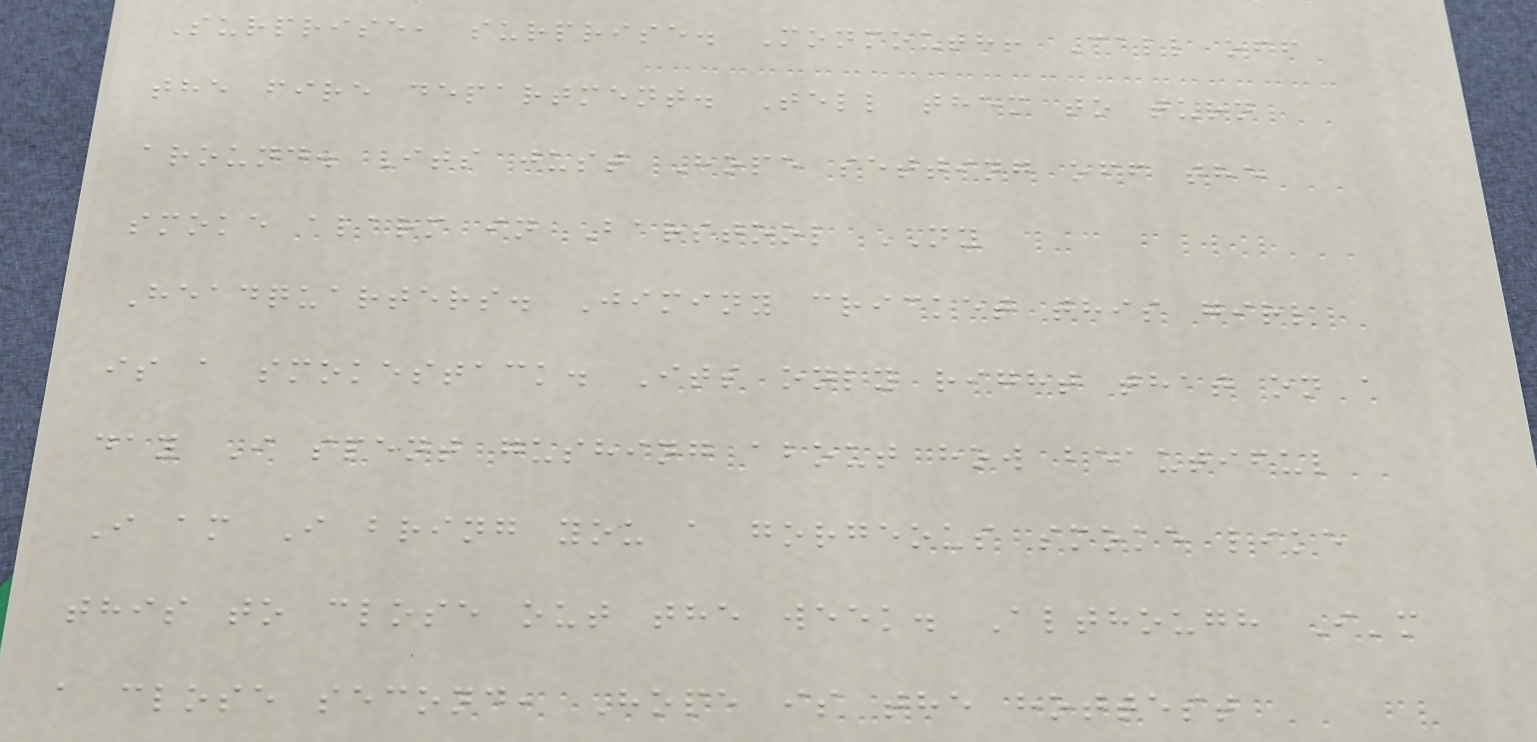Surprise, surprise. Monmouth! Call off
the fire department. Tell them to turn
around. Its just Hope setting off the
smoke alarm in Barstool NY
Headquarters. Jiminy cricket this girl
is a smokestack. Its only right that on a
day I spent gushing about how beautiful
I am I bring you a gorgeous smoke like
this to close out the week. Although I'm
a close second, Hope is the hottest
